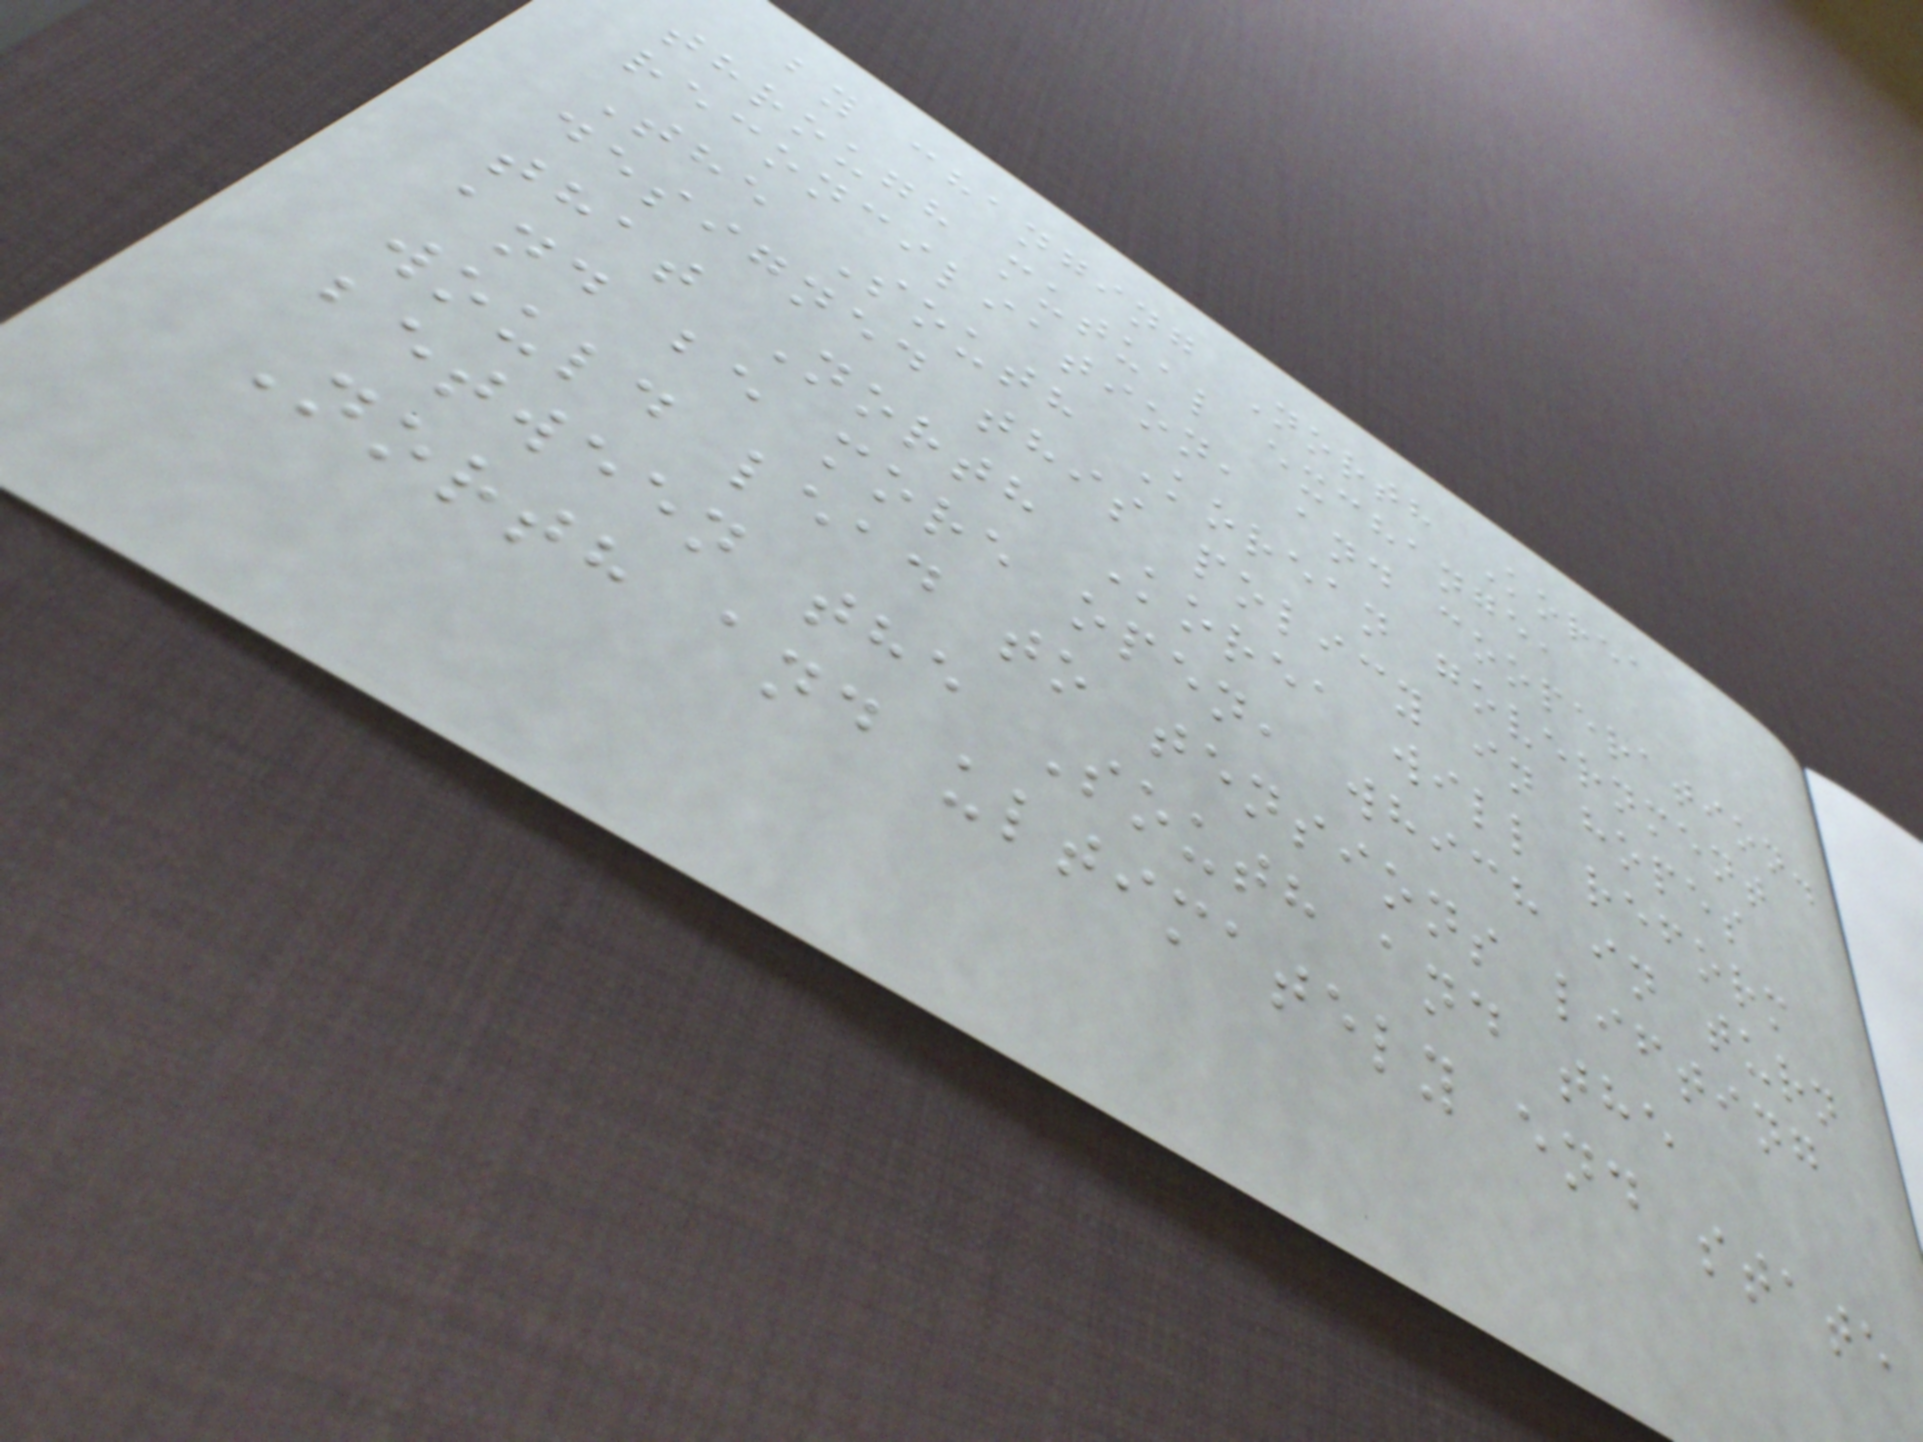by changing North Korea
through mutual exchange,
reconciliation, and cooperation.
The South Korean government
designed this policy in hopes
that North Korea will reform
and be more open, which in turn
would lead to tensions lifting
between the South and the
North and ultimately end state
